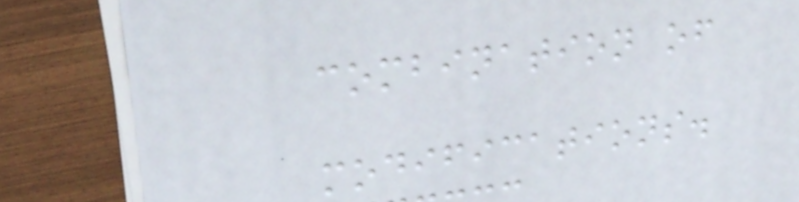combination of
modifications.
